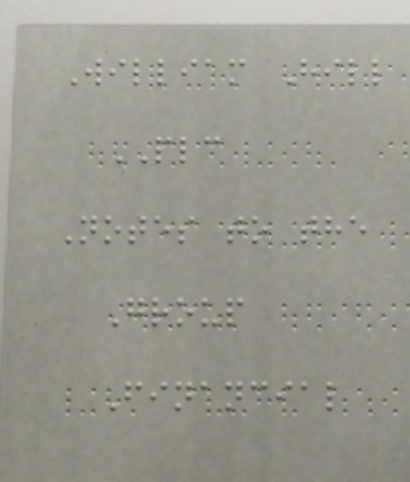William Hill
PLC
Notes to the
Group
Financial
